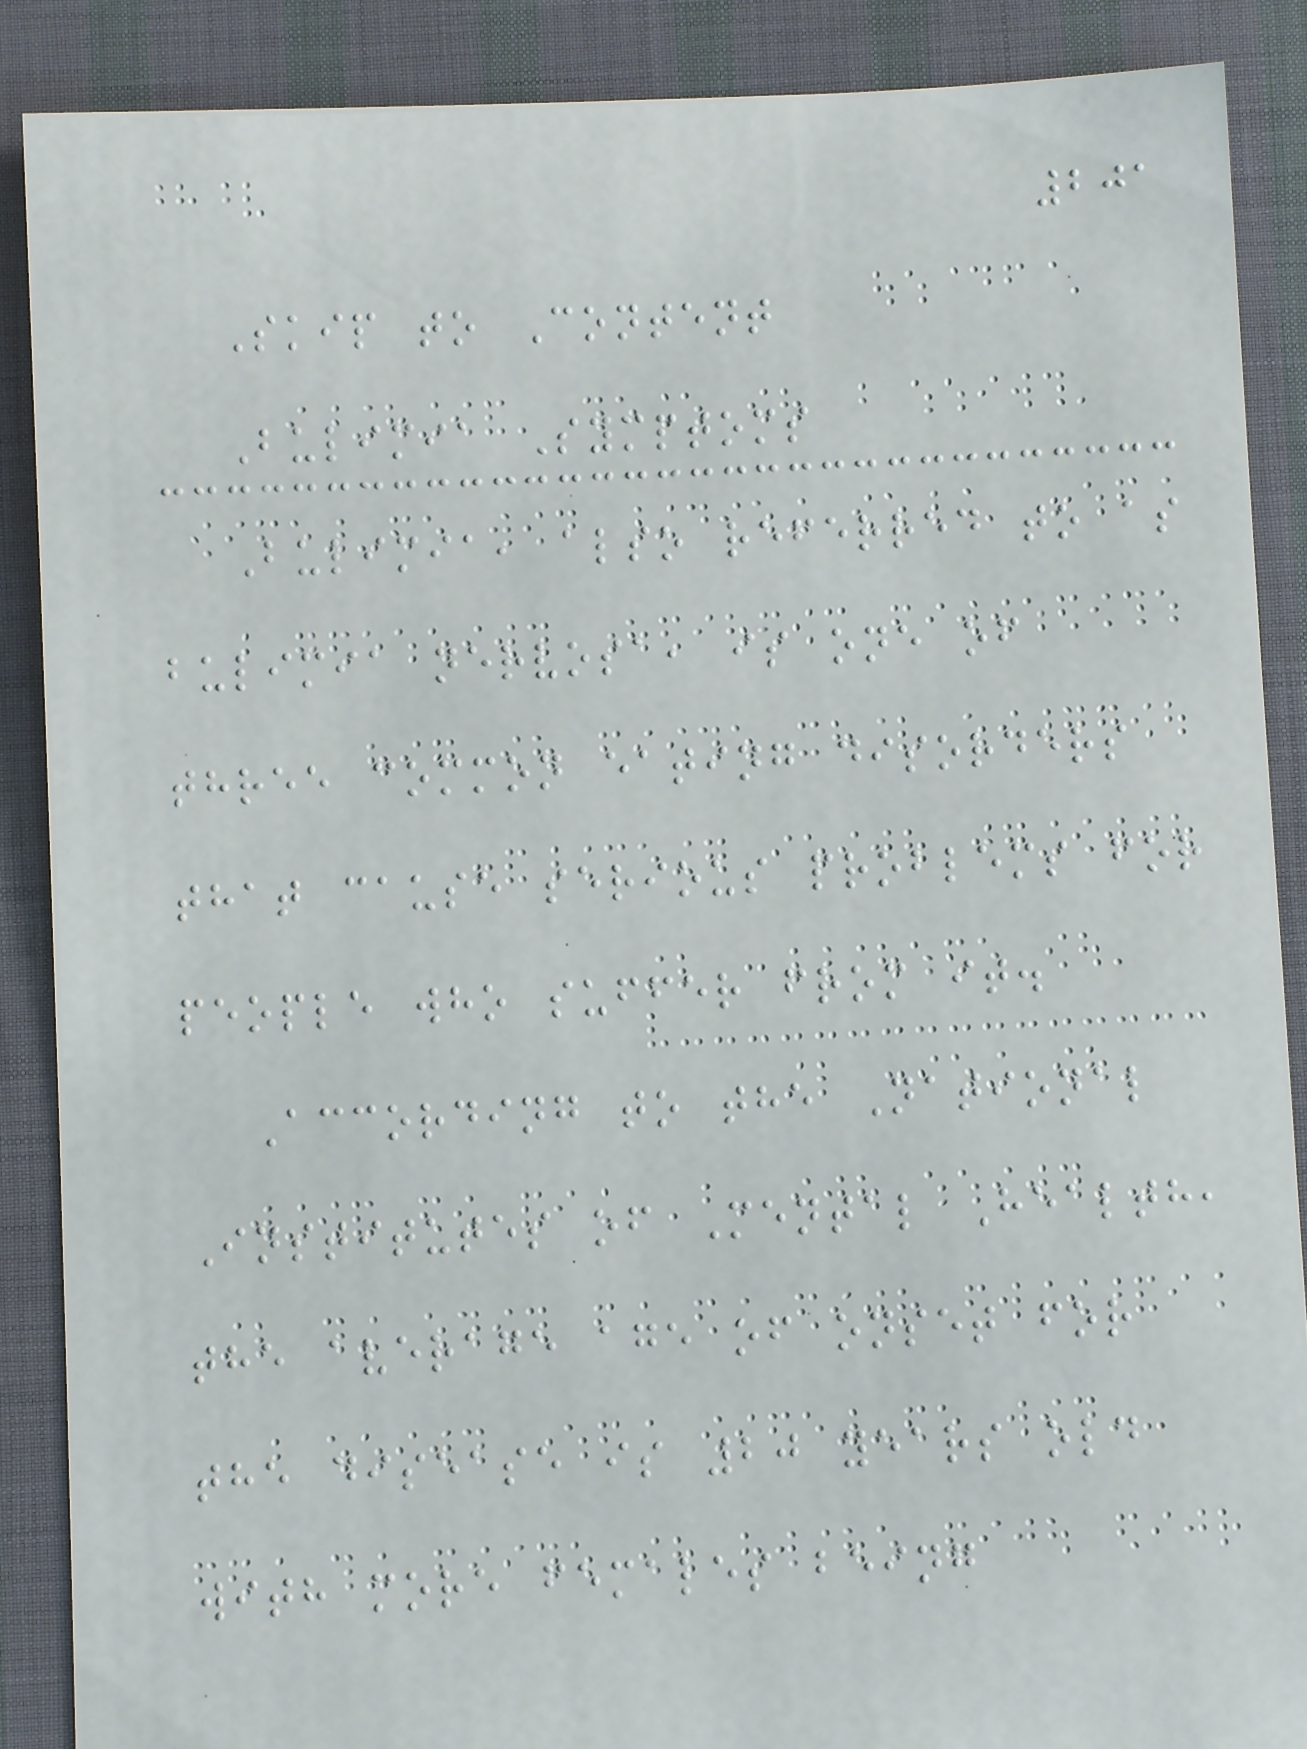201
Skip to Content
Bulimia Symptoms
Bulimia, also referred to as
bulimia nervosa, is one of
three common eating disorders
that cause serious problems for
people who suffer from it.
According to the National
Institutes of Mental Health,
the average age of onset for
the disease is 20 years old
with more females being
